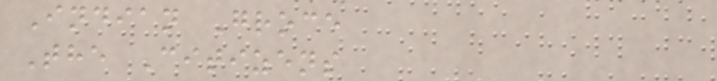Indian Groce
The Citizens
